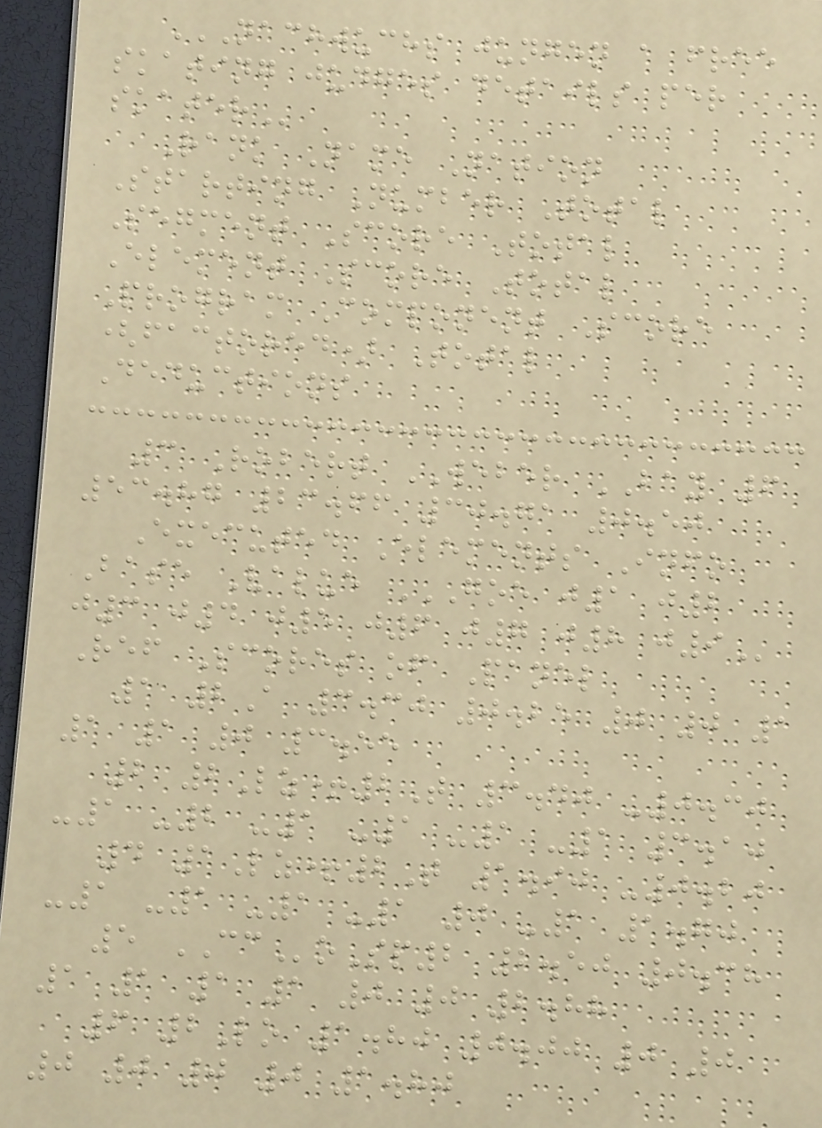NACHWUCHS JUNGEN A FREE
SKATING JUDGES DETAILS PER
SKATER
Rank Name Nation
Starting Number Total
Segment Score Total
Element Score Total
Program Component Score
(factored) Total
Deductions
3 Robert WEBER BAY 6
53.87 23.66 30.71 0.50
Executed Elements Info
Base Value GOE J1 J2
J3 J4 J5 J6 J7 J8 J9
Ref Scores of Panel
1 2A 3.30 0.25 0 0 1
1 1 0 3.55
2 2Lz+2T 3.40 -0.30
-1 -2 -1 -1 -1 -1 3.10
4 1Lz+2T 1.90 -0.20
-1 -1 -1 -1 0 -1 1.70
5 CCoSp2 2.50 0.38
1 1 1 1 0 0 2.88
6 2Lo 1.80 0.00 0 0
0 0 0 0 1.80
